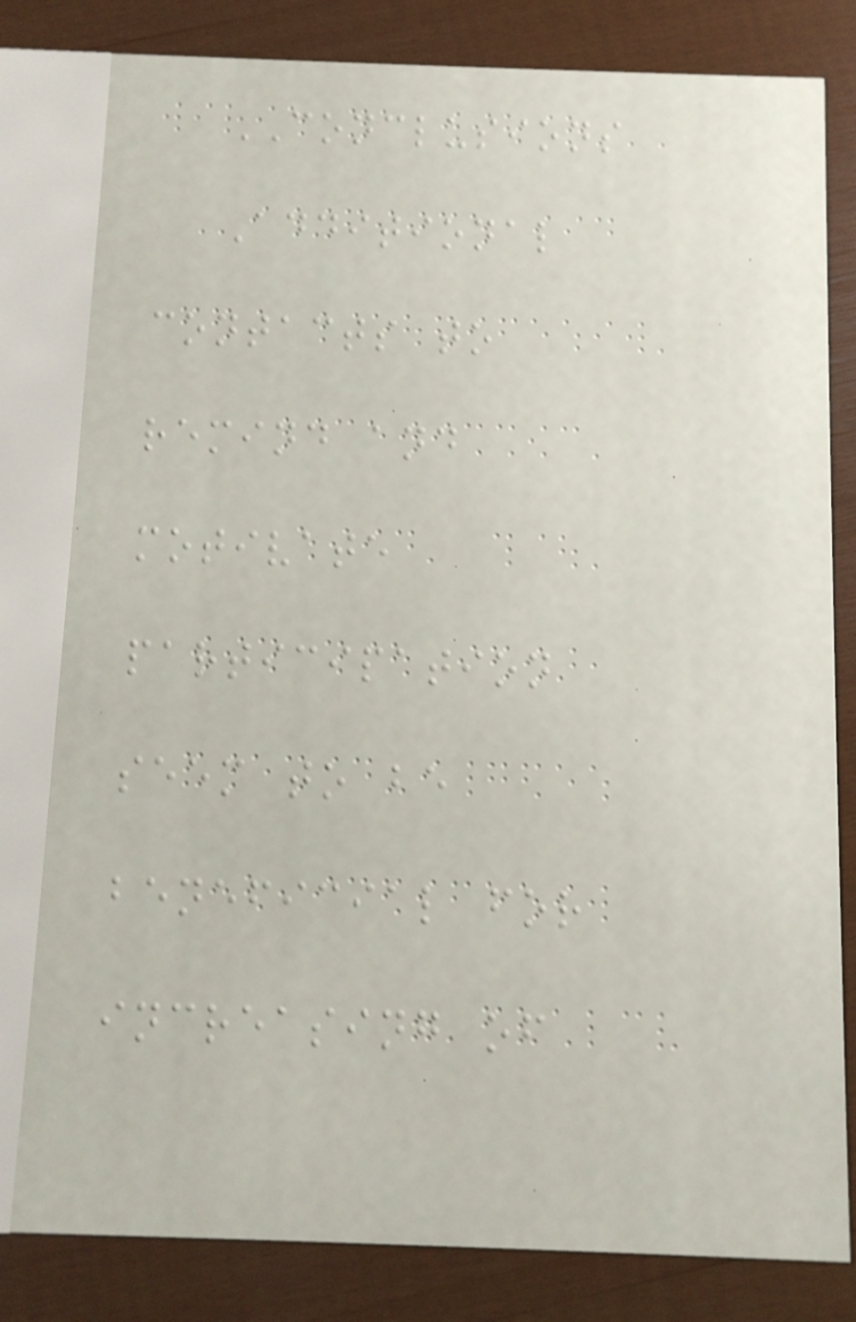CONCLUSIONS
Additional
contacts to
remind and
motivate
participation
seem to be
beneficial for
increasing of
